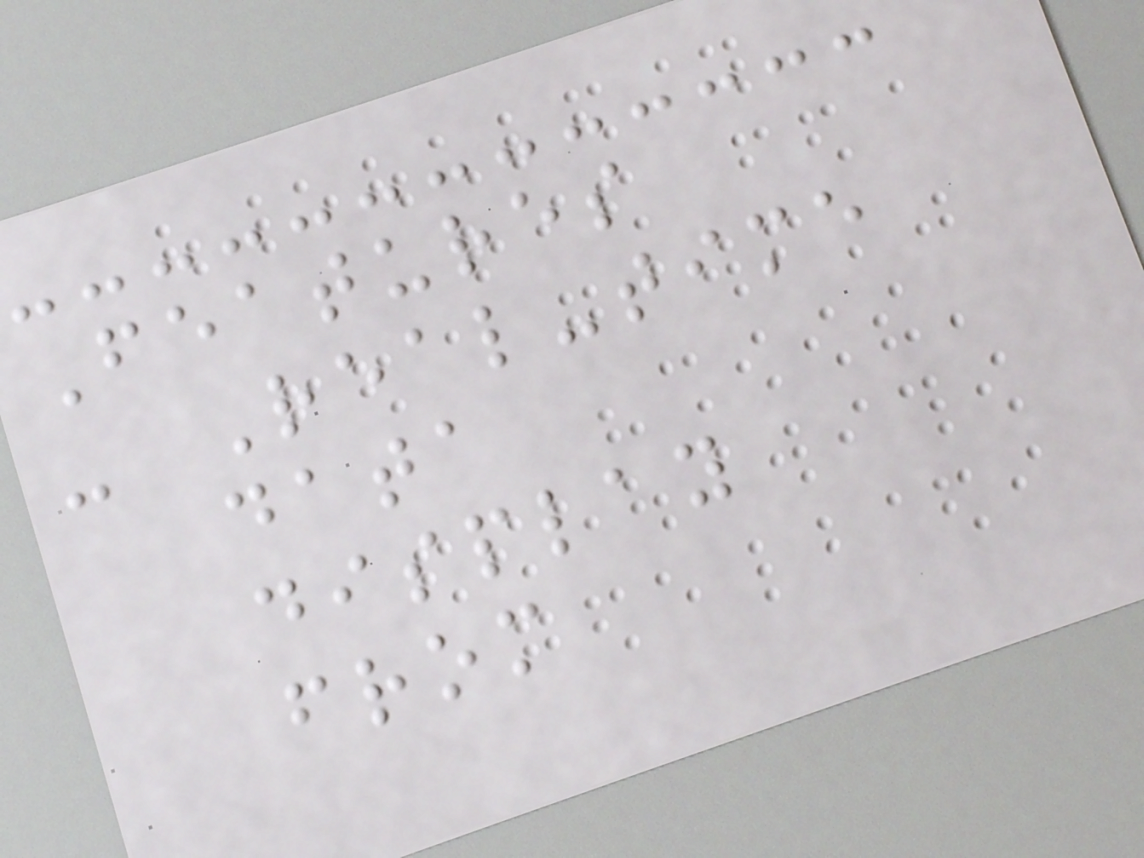Features
- Real-time
data
display
from
